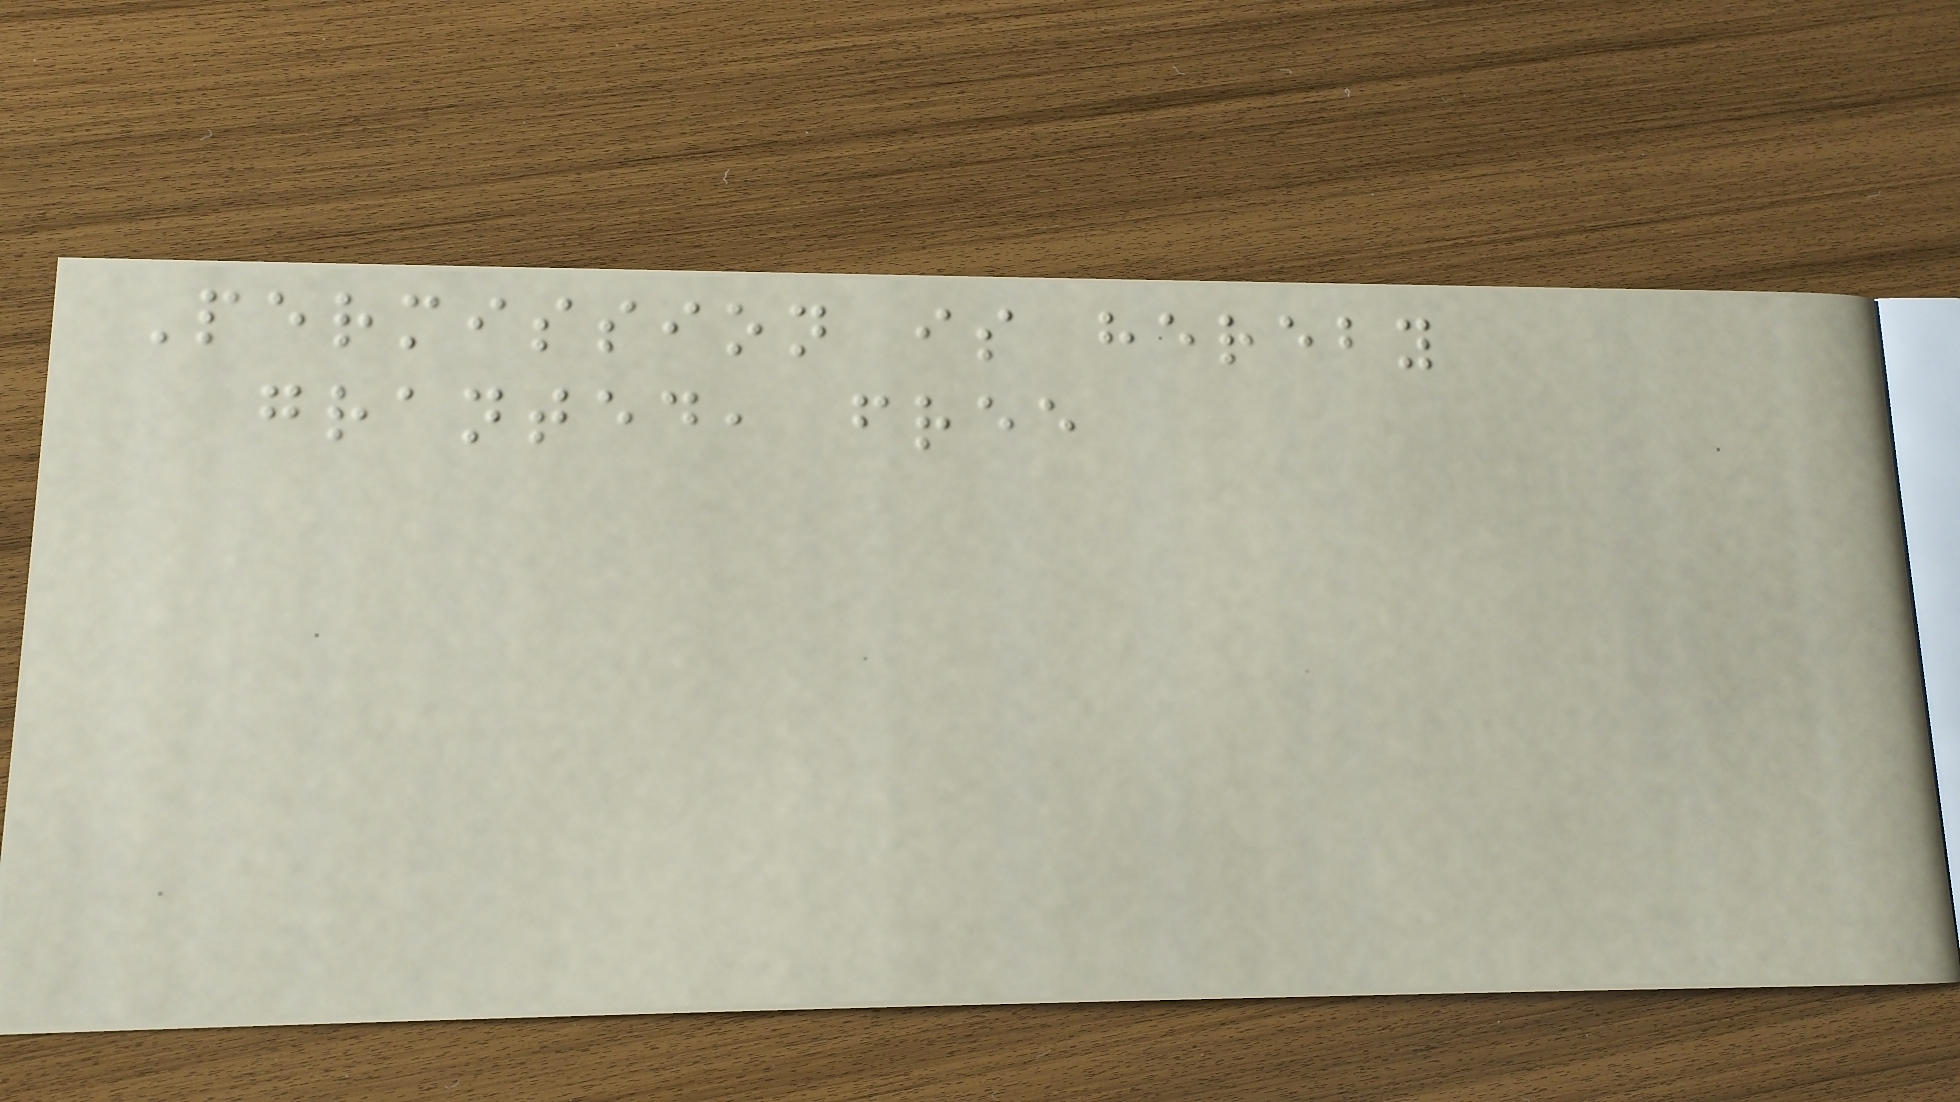Permission is hereby
granted, free
